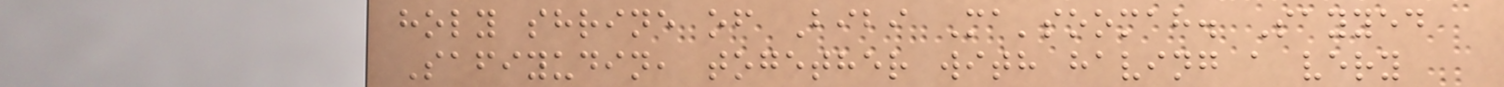holy shrine of Bibi Ma'soomah. Sayyed
Safiyudin, together with having a very
